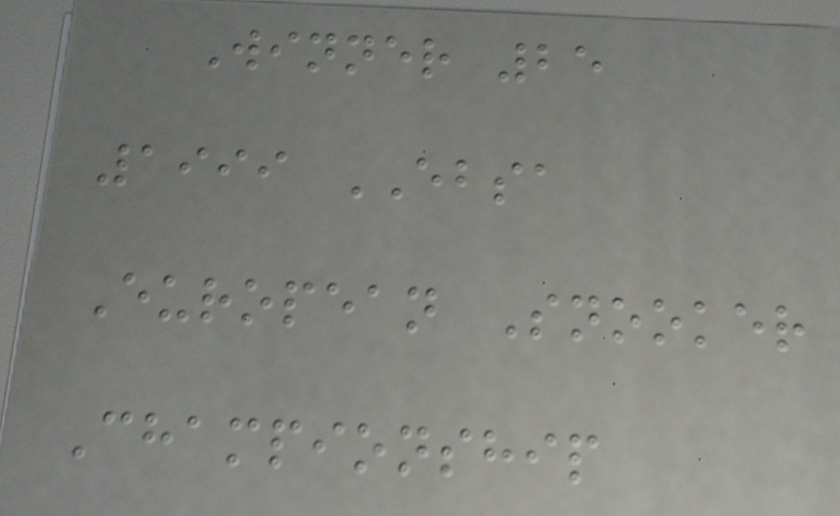Winner 25
1999 EBSA
European Snooker
Championship
